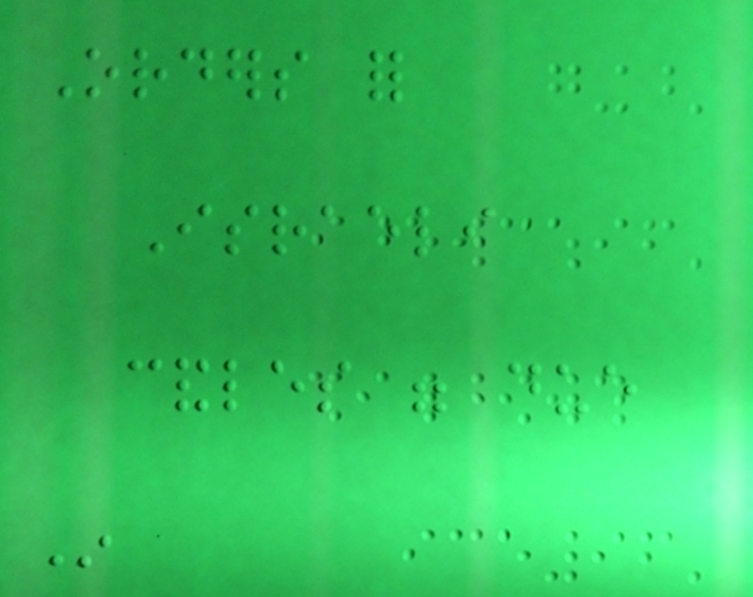Orders for
Israeli
candles were due
In
